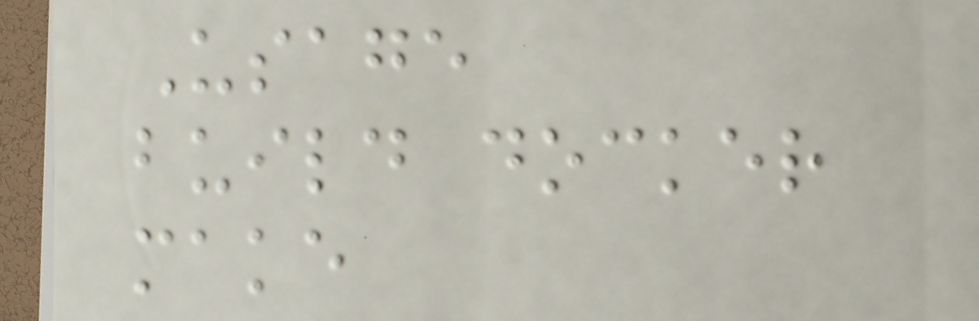Usage
build docker
make
